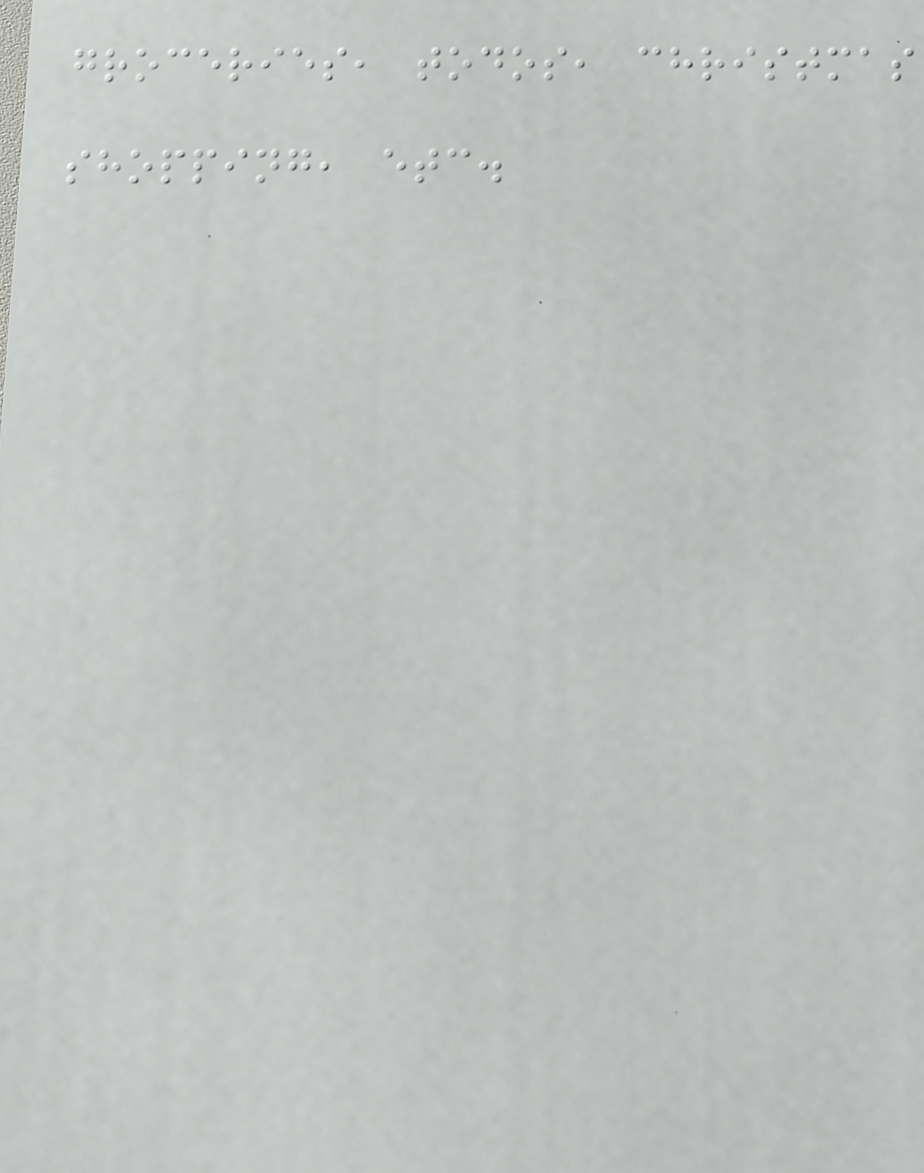groceries, todos, christmas
shopping, etc.
